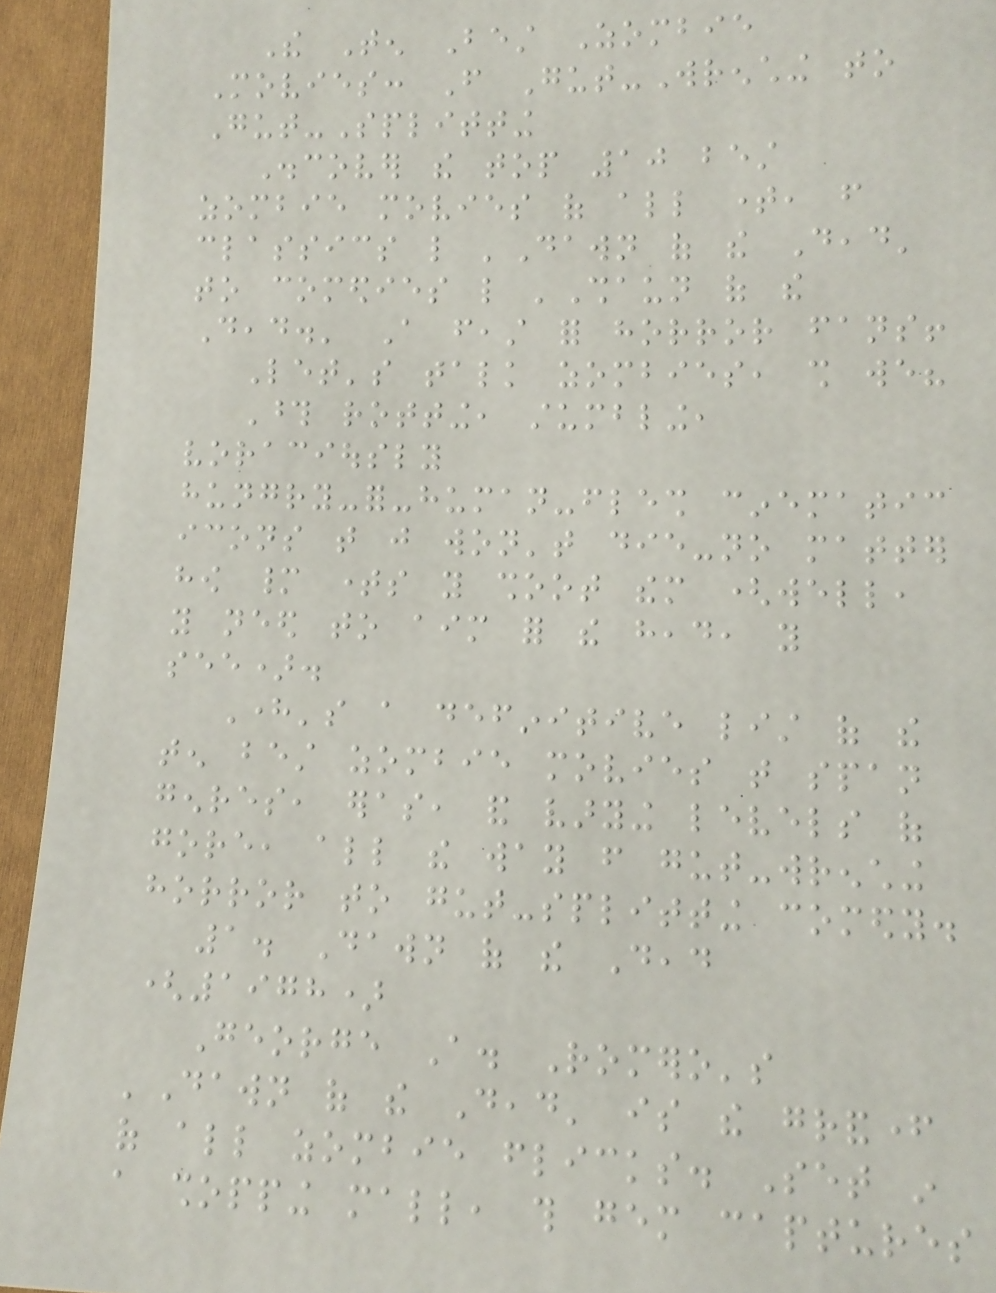The Ten Best Zombie
Movies: From Gut-Wrenching to
Gut-Splitting
Discover the top 10 best
zombie movies of all time, from
classics like 'Dawn of the Dead'
to comedies like 'Shaun of the
Dead.' A feast for horror fans!
Let's talk zombies, shall we?
Those rotting, stumbling,
voraciously
hungry-for-human-flesh cinematic
icons that just won't die-no matter
how many times you shoot them (well,
you need to aim for the head, you
see).
Here's a definitive list of the
ten best zombie movies that span
genres, eras, and varying levels of
gore, all the way from gut-wrenching
horror to gut-splitting comedy.
1. Dawn of the Dead
(1978)
George A. Romero's
'Dawn of the Dead' is the grandfather
of all zombie flicks. Set in
a shopping mall, this gem captures
